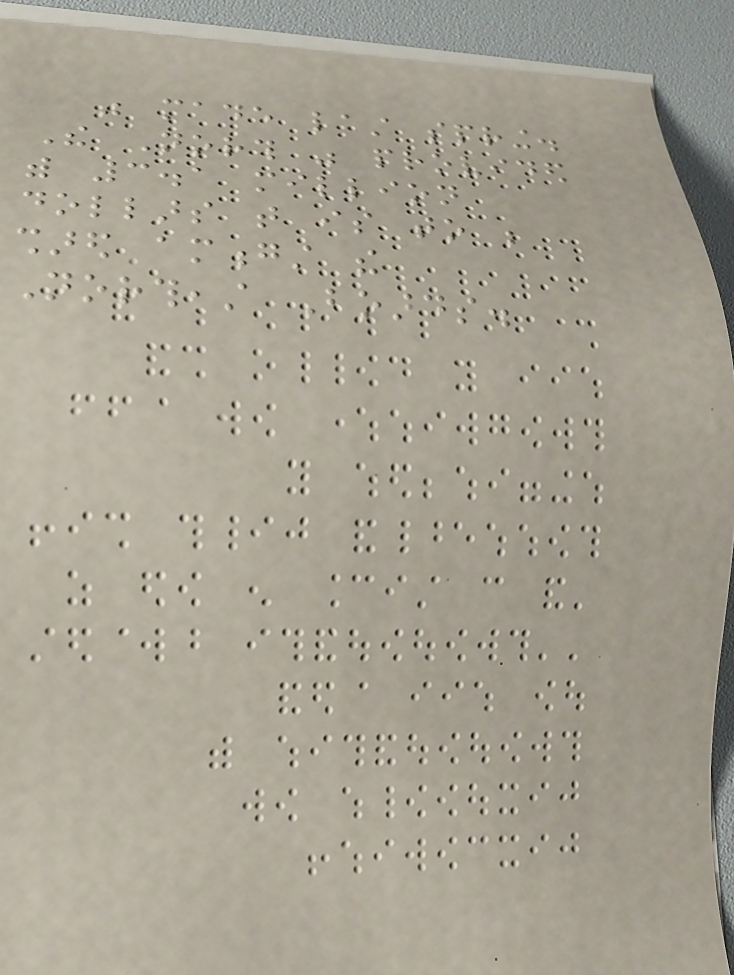was made last spring.
The North was provided
with 3.1 million
dollars that is to be
shared amongst the
Northeast Boards.
